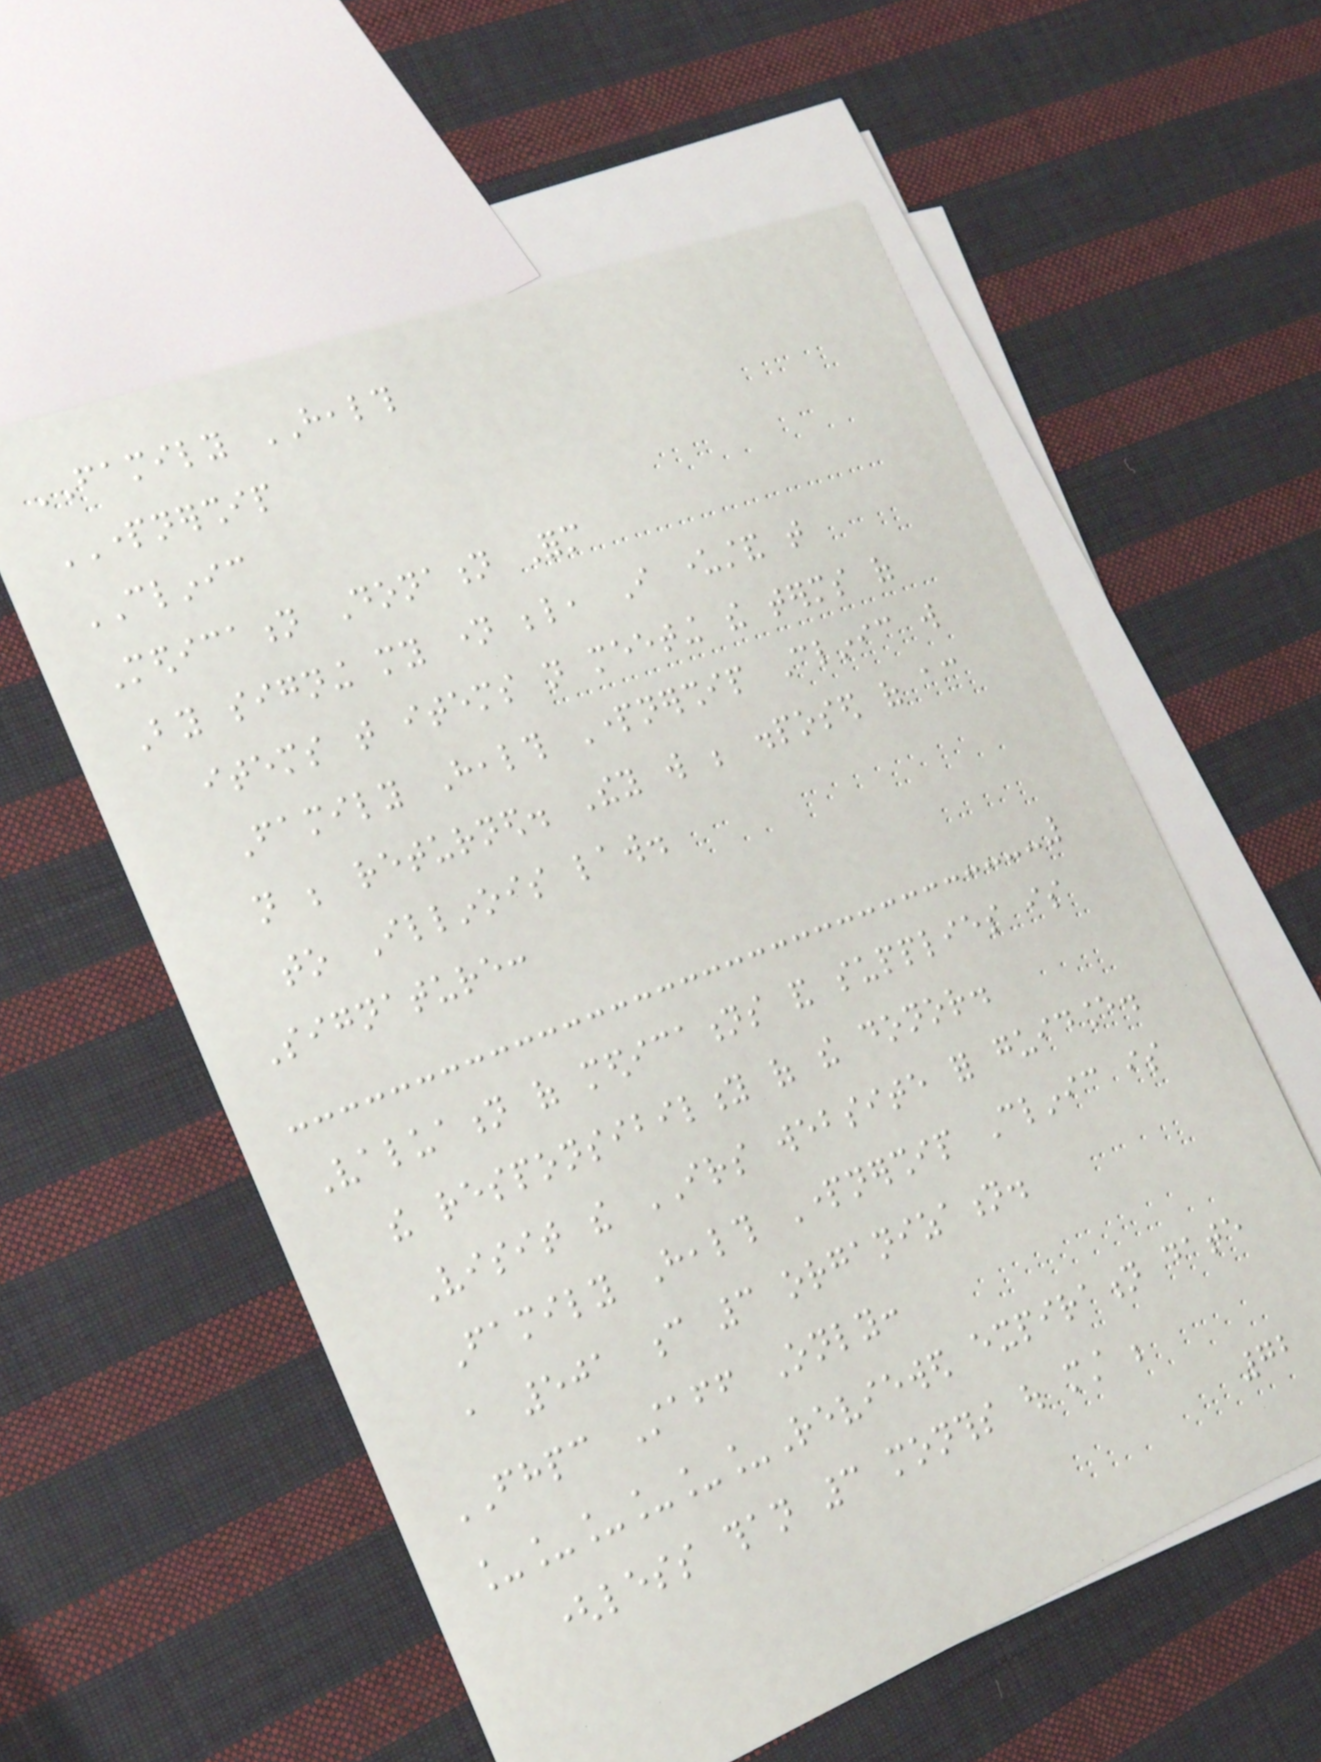FAMILY HEALTH
PARTNERSHIP
CLINIC
Medication Donation Form
By signing my name below, I understand that
items that items not meeting the terms of
Family Health Partnership Clinic will
not be returned. They will be disposed of according
to Illinois law.
Signature:
Valuation of medications and supplies is
the responsibility of the donor.
Visit the IRS website for guidance.
Family Health Partnership Clinic is
a 501 c 3 organization.
FHPC Staff Only:
______Reviewed expiration date
(less than 3 months out must be
72
